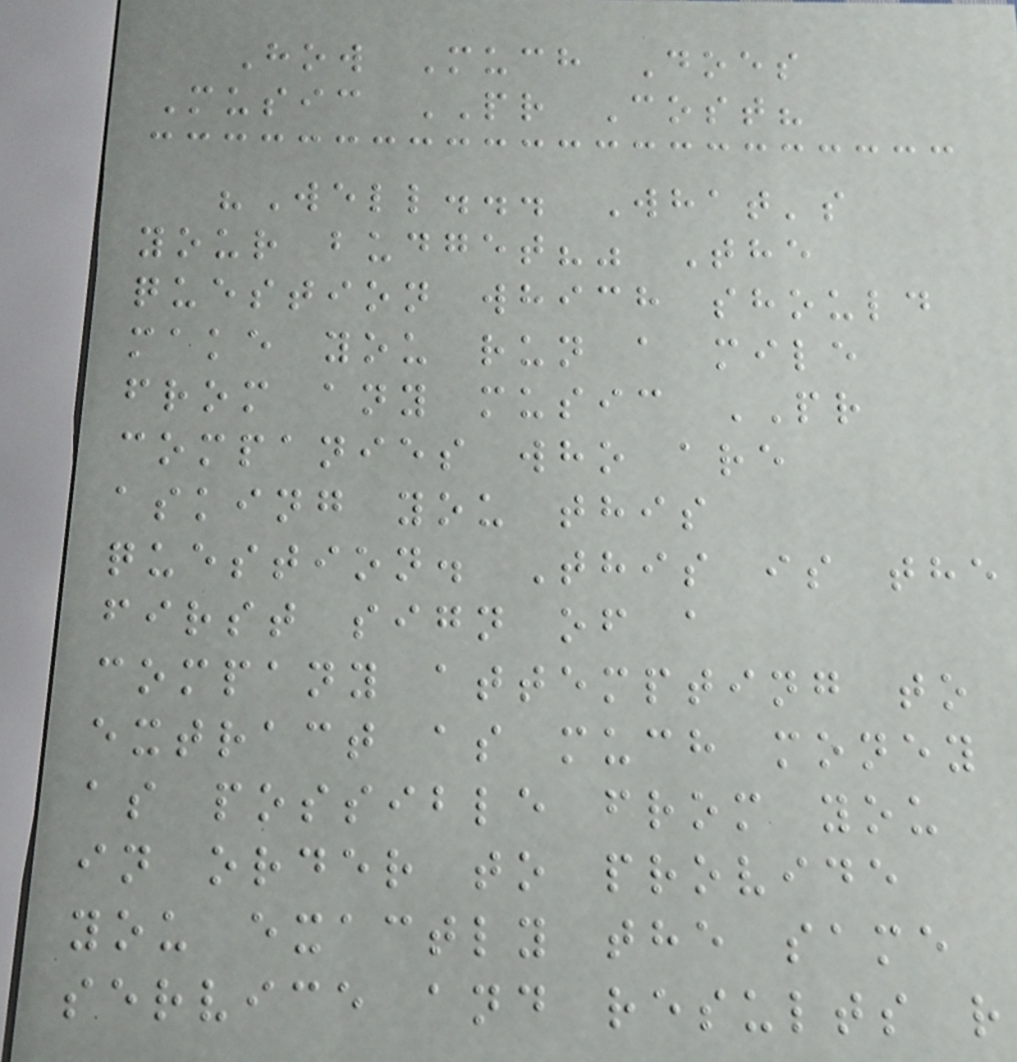How Much Does
Music PR Cost?
"Well... What's
your budget?" The
question which should
make you run a mile
from any music PR
companies who are
asking you this
question. This is the
first sign of a
company attempting to
extract as much money
as possible from you
in order to provide
you exactly the same
service and results r
